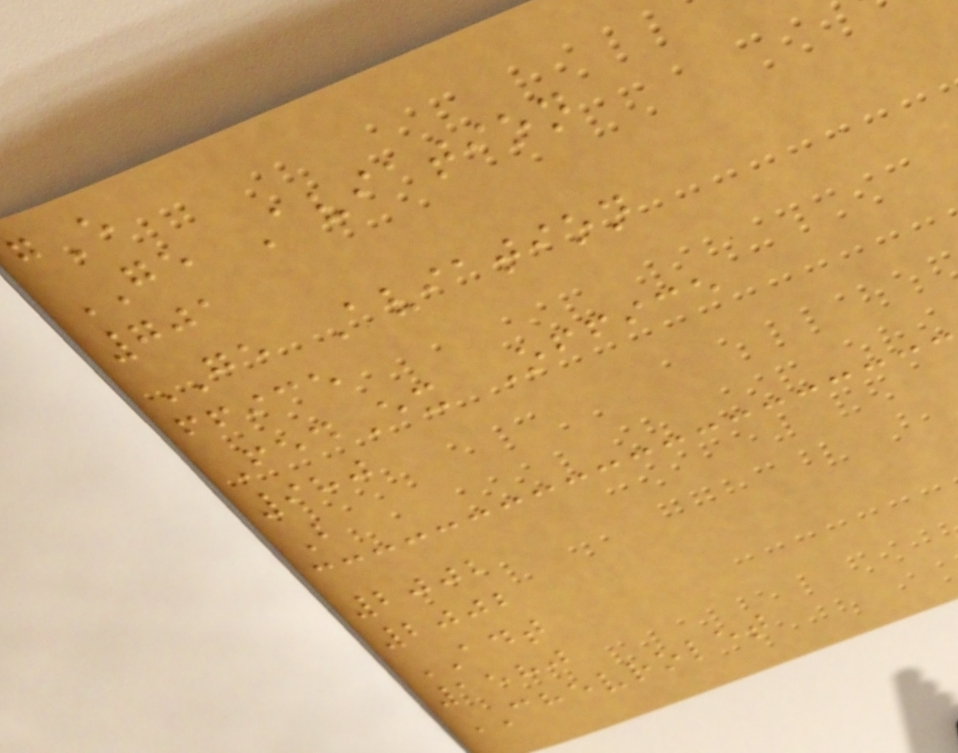gE
GE Aviation
701
GE Aviation
ffice
FedEx Office
980
B
2002
2002
ADT
1580
CHEVROLET
